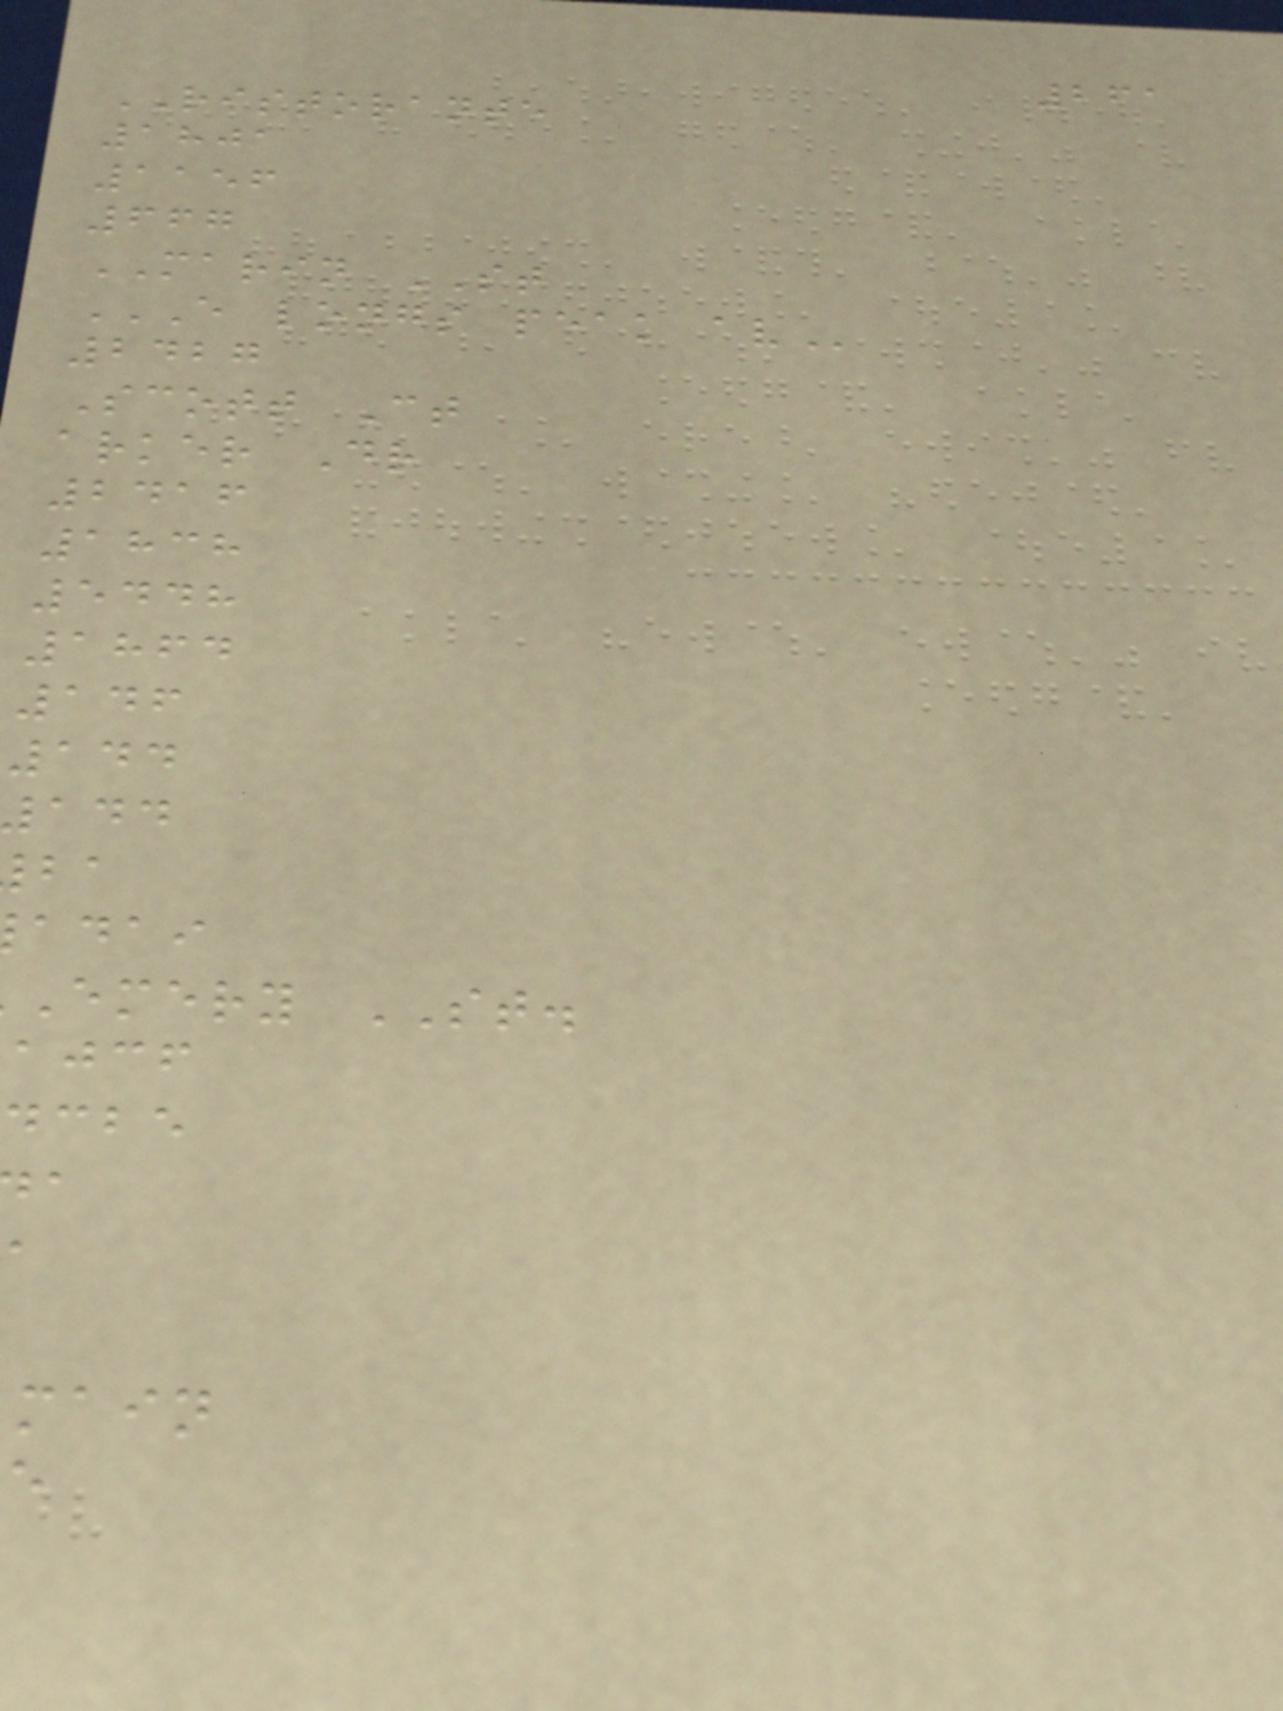261
RISTORANTE
1801
1156
667
MARIN ST
E LONGS PEAK AV
2427
Scott Ct
arker Dr
2416
1838
5448
1864
146
144
adai
emery ST.
ajcf
dcbe
main
